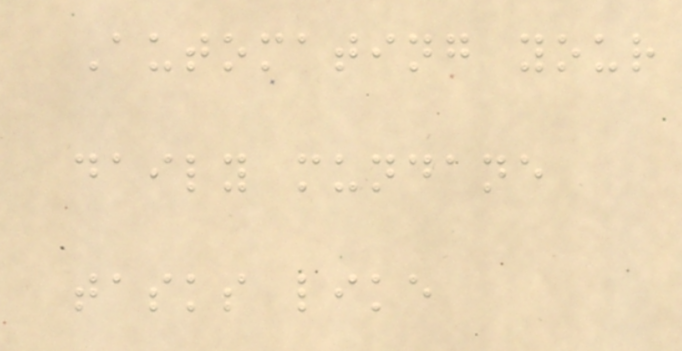Automating your
daily mundane
tasks like
